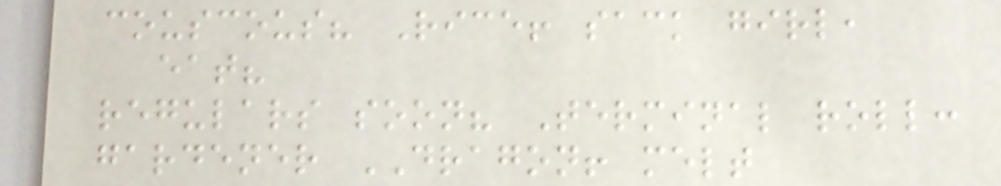couscous? Rice! sack girl,
eat?
regulars soon? Terminal roll:
gardener DRAGON! melt
